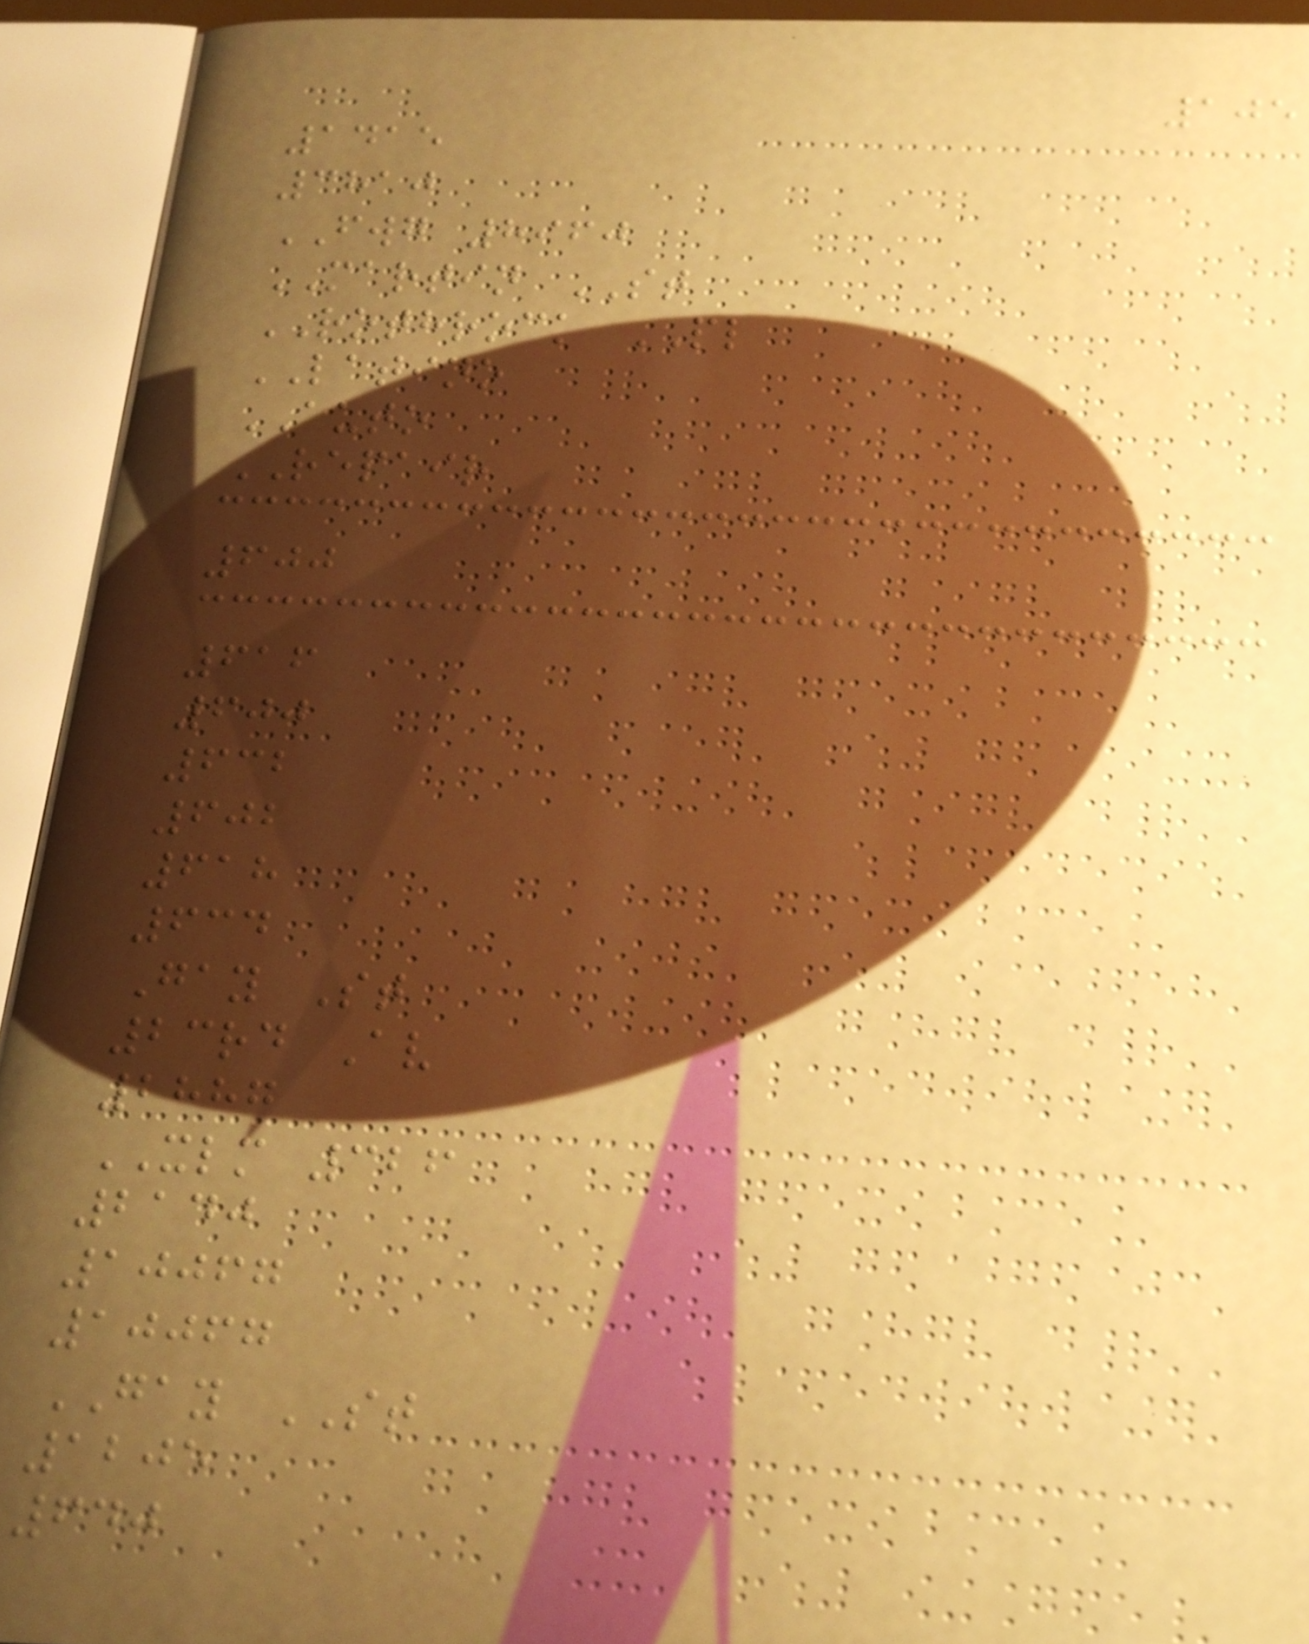105
1415
3810
FWG 8960
MARTIN ST
ROTHROCK PL
LATINO
AUTO
REPAIR
600
616
600
632
602
618
634
Gay St
23rd Av
2887
XLM 326
2140
10067
10067
GAY ST
1205
640
